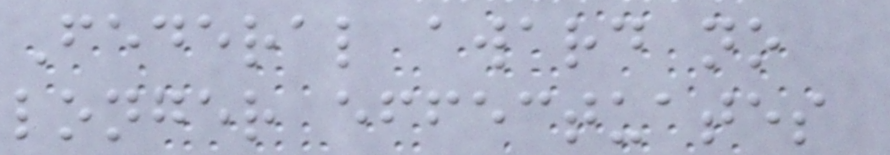Federal award no
longer effectuates
